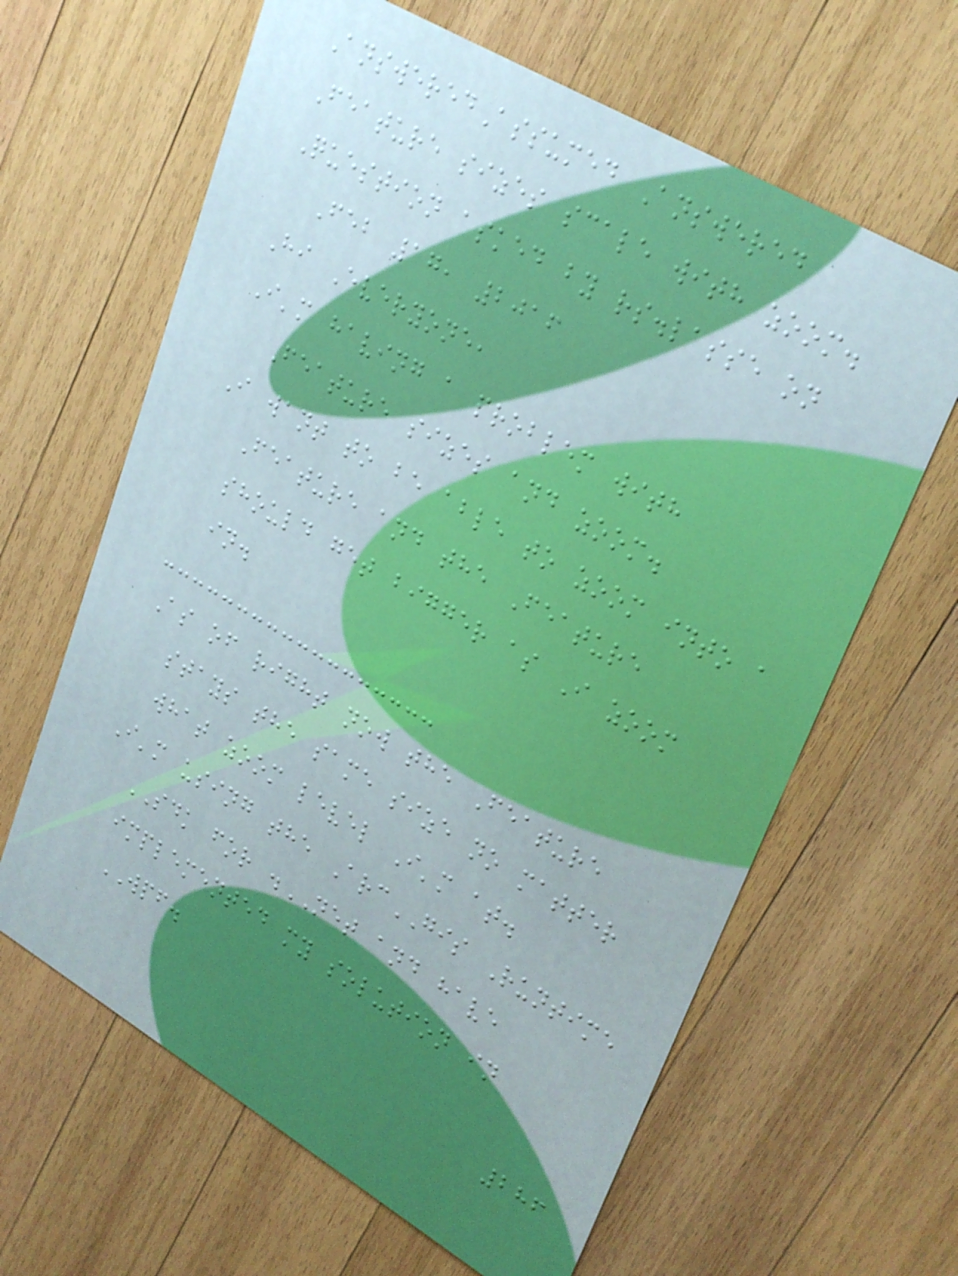AnsweredAssumed Answered
Feature sizes scale with zoom.
Question asked by rs.lasse on
Feb 17, 2016
Hi Everyone,
I'm having a problem with
Feature sizes and zoom.
I want to be able to zoom into a
Feature and the Feature
should get bigger as I zoom
in.
As of right now the Feature
stays the same size no matter
what zoom level I'm at.
I'm using the ArcGIS Runtime
SDK for .NET and have
implemented my solution in
WPF.
286
